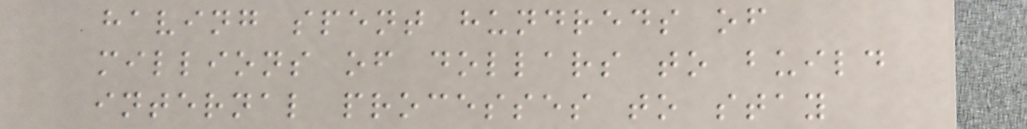having spent hundreds of
millions of dollars to build
internal processes to stay
